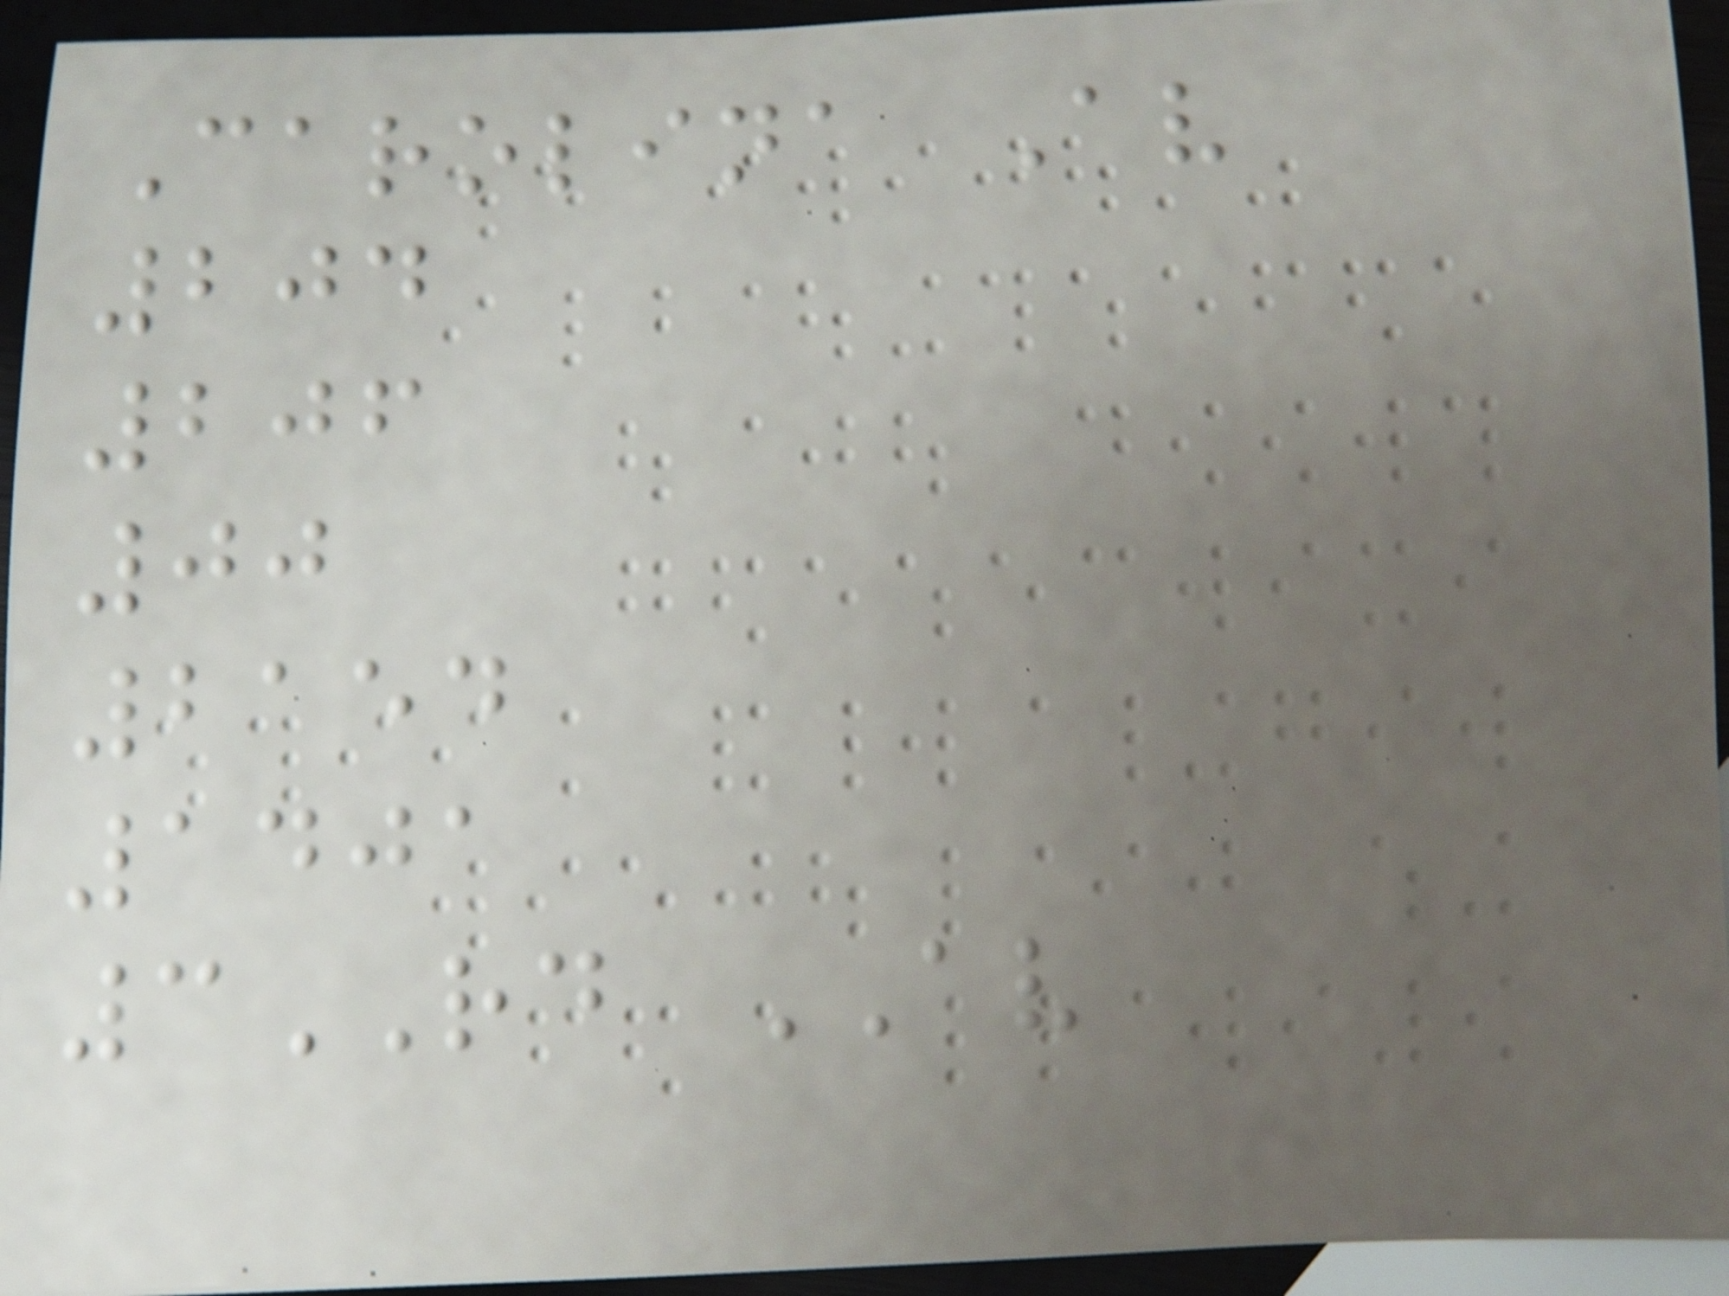Carolina Av
204
206
00
2154
1401
3RD AV
